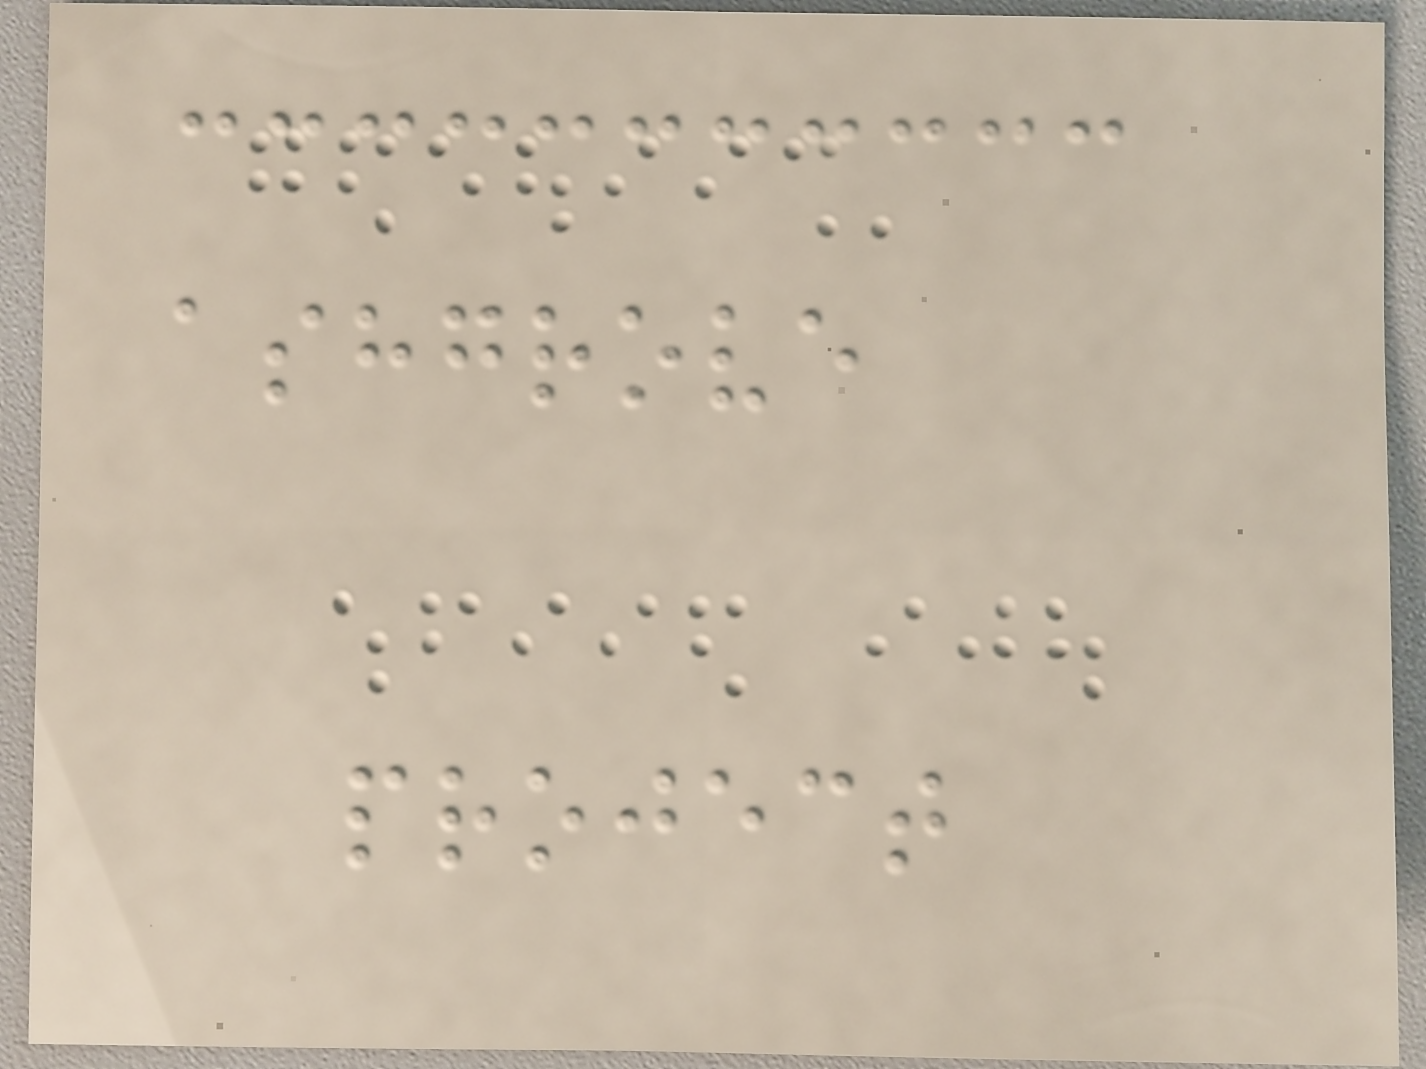ashgrove
project
